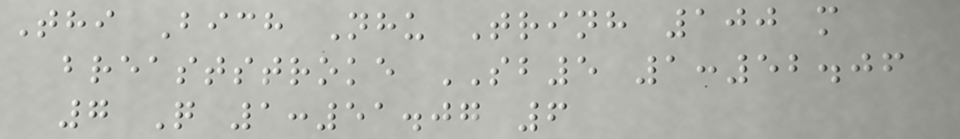Thi Bich Nhu Trinh 100 m
breaststroke SB5 1:52.06
7 Q 1:51.07 6
